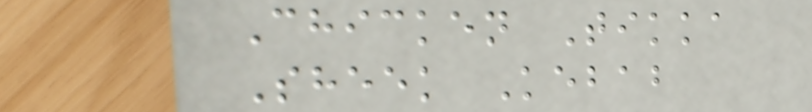Chicken Tikka
Sheek Kebab
